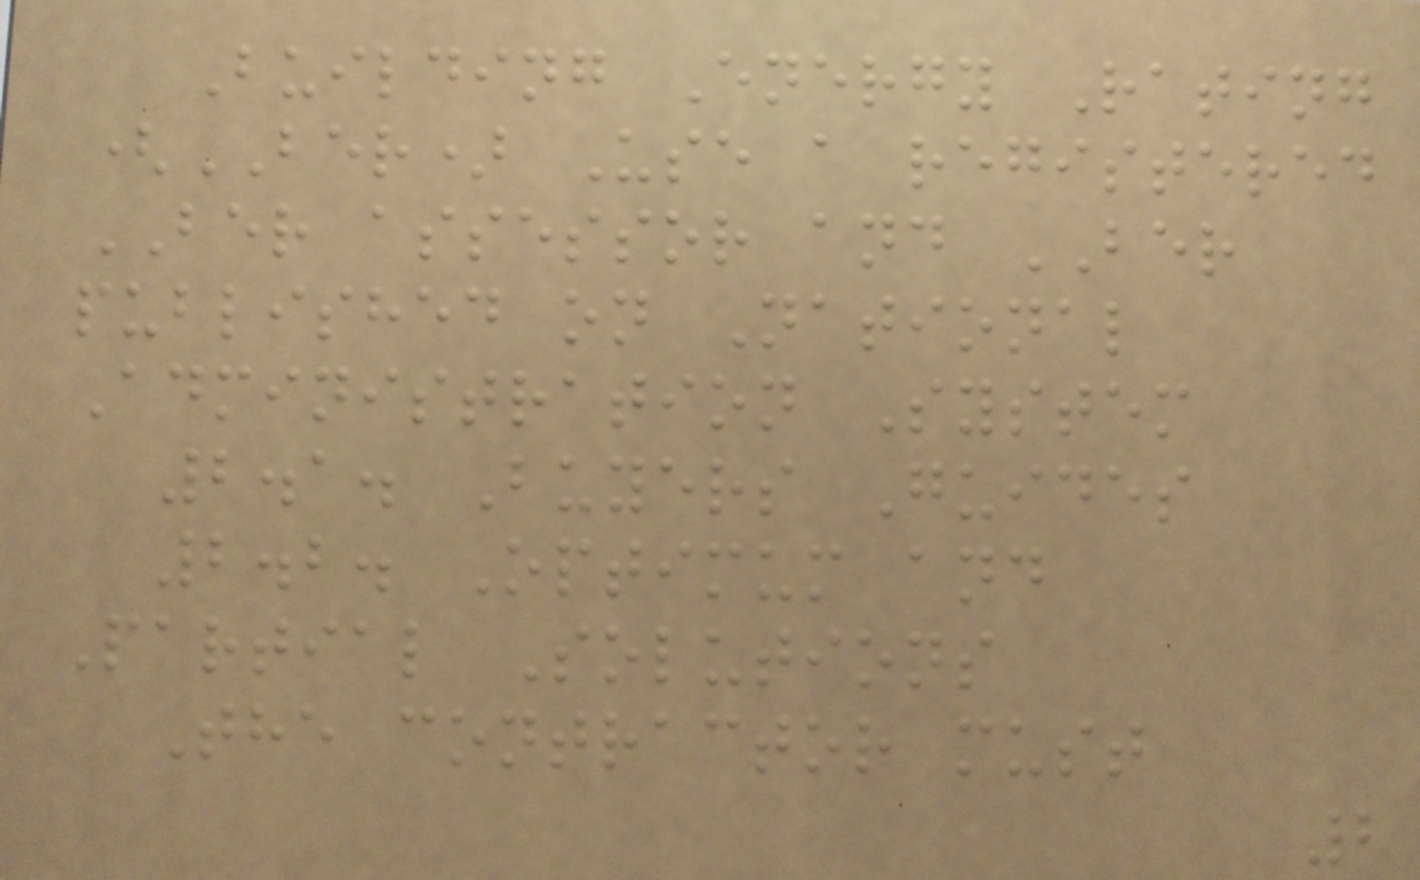Building Energy Rating
(BER) Use a registered
BER assessor and BER
published on National
Administration System
2.1. Buyers Guides
2.2. Optimum and
Partial Solutions
The contractor must
2
